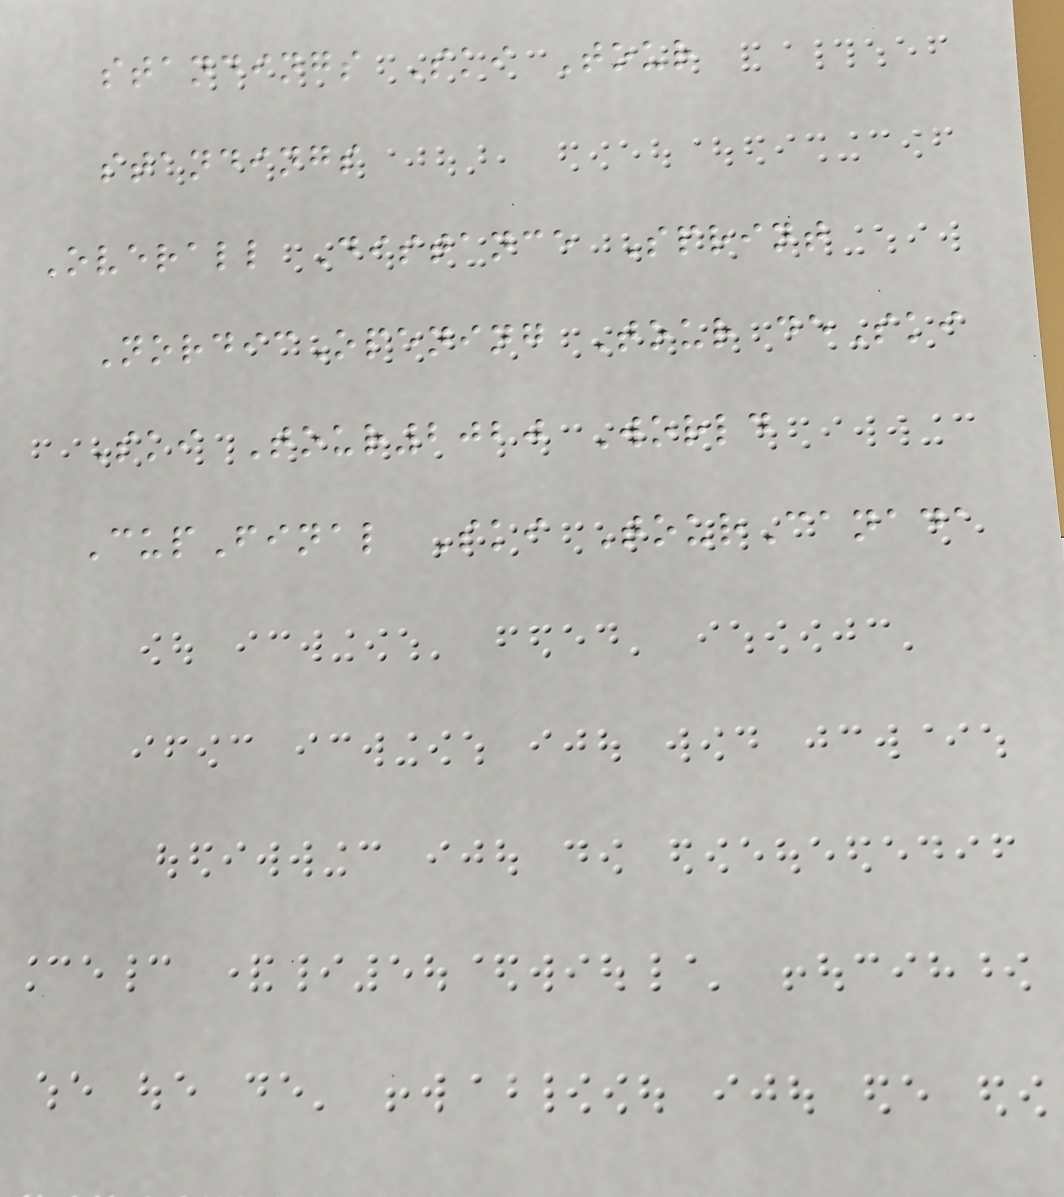standings Ski Tour
standings
Overall Distance Sprint
NordicOpening Tour deSki
Ski Tour2020 World
CupFinal Ski TourCanada
